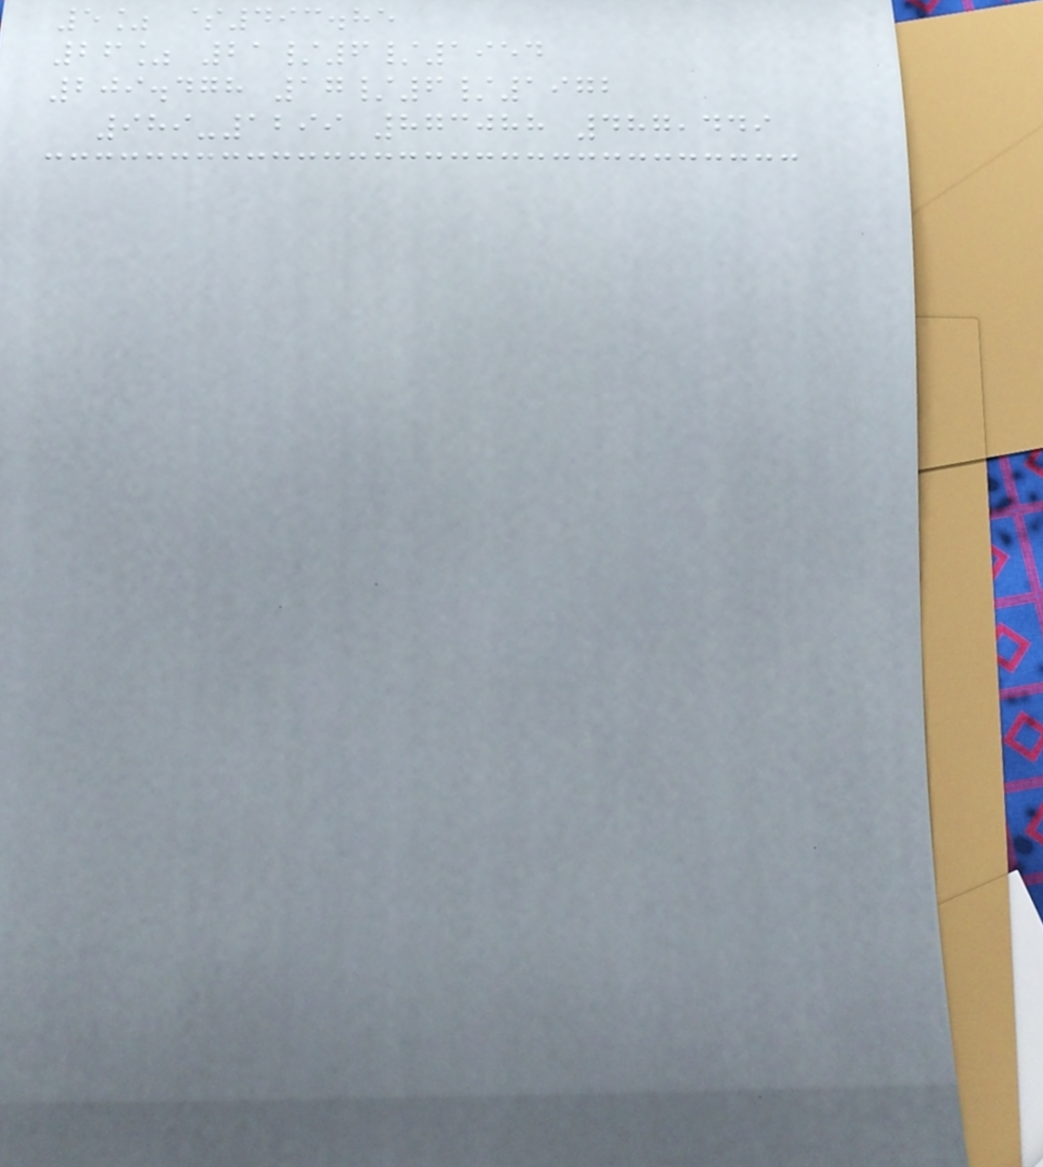5% $493.85
26% 21/6/1954
209.478 17/6/1972
989-1299 873088 487,449
